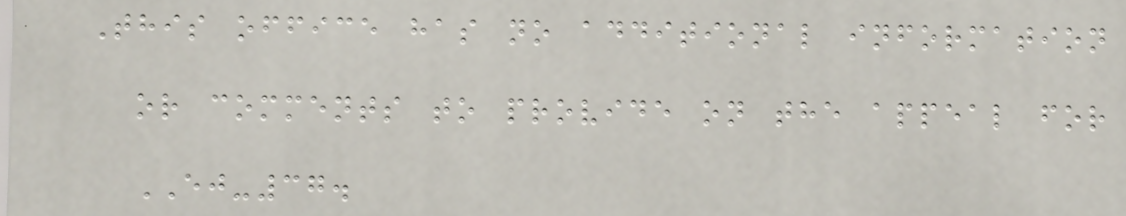This office has no additional information
or comments to provide on the appeal for
EJ-37.
